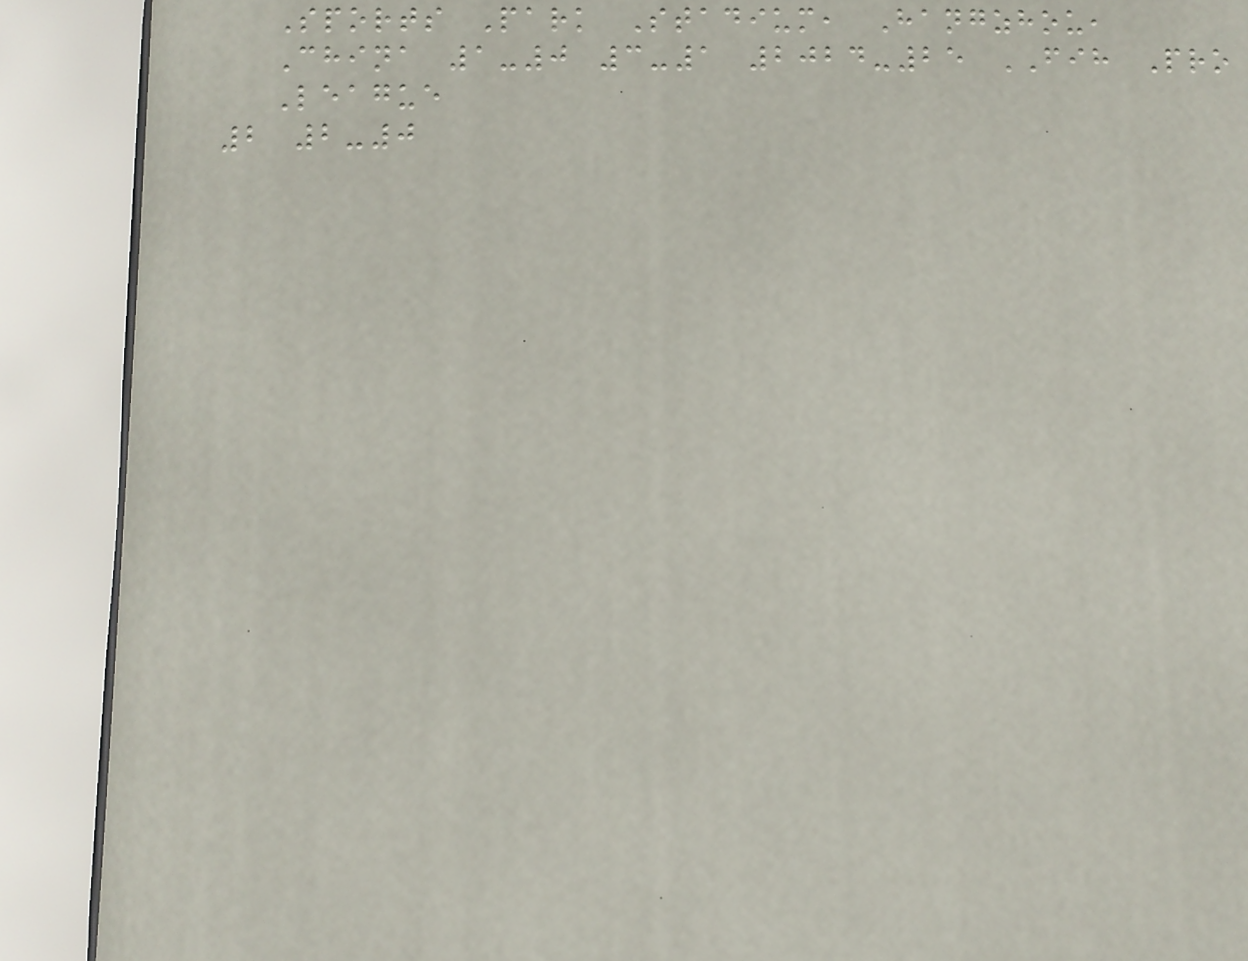Sports Park Stadium, Hangzhou,
China 1-0 3-1 2024-25 FIH Pro
League
2 2-0
